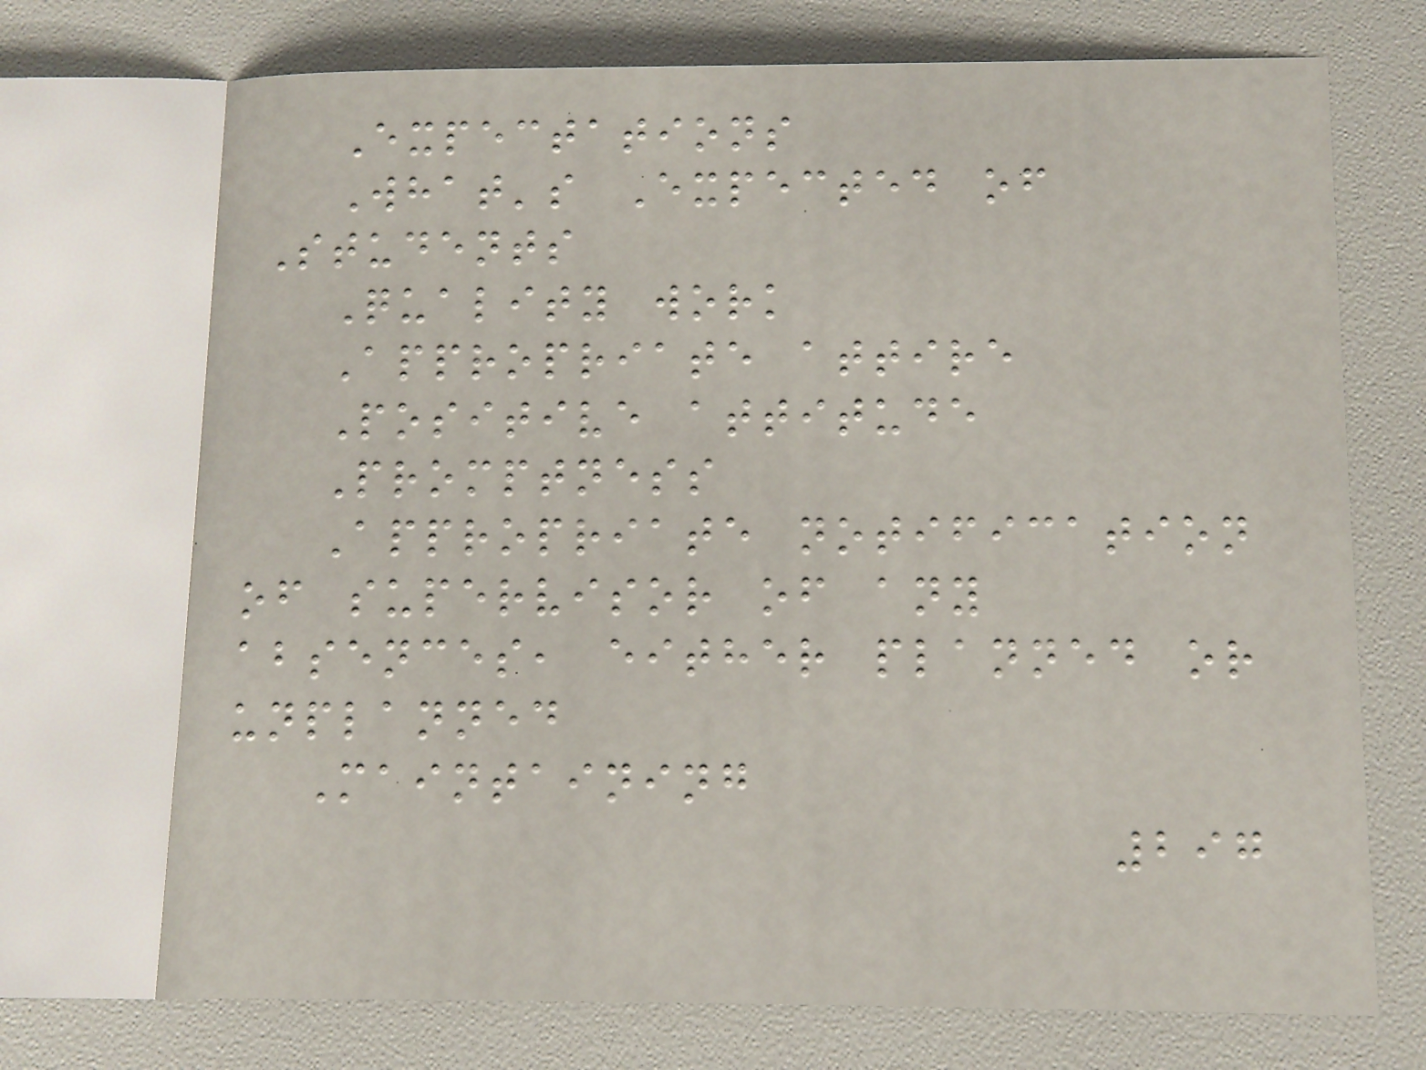Expectations
What's Expected of
Students
Quality work
Appropriate attire
Positive attitude
Promptness
Appropriate notification
of supervisor of any
absences, either planned or
unplanned
Maintaining
297
